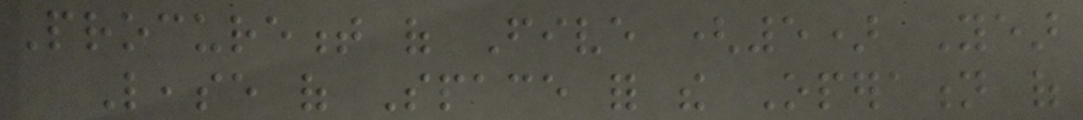Procurement of Five (5) Year
Lease of Space for the Operation of
